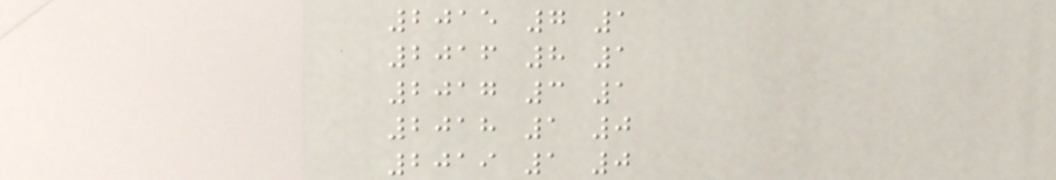2015 7 1
2016 8 1
2017 3 1
2018 1 0
2019 1 0
